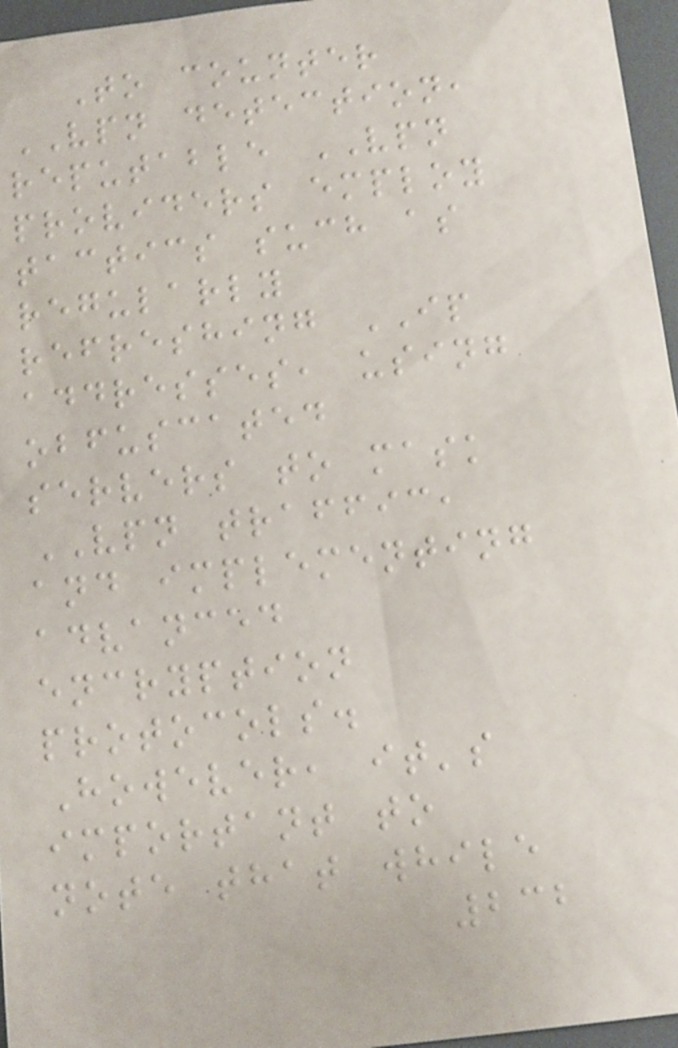To counter
VPN detection,
reputable VPN
providers employ
tactics such as
regularly
refreshing IP
addresses, using
obfuscated
servers to mask
VPN traffic,
and implementing
advanced
encryption
protocols.
However, it's
important to
note that while
232
